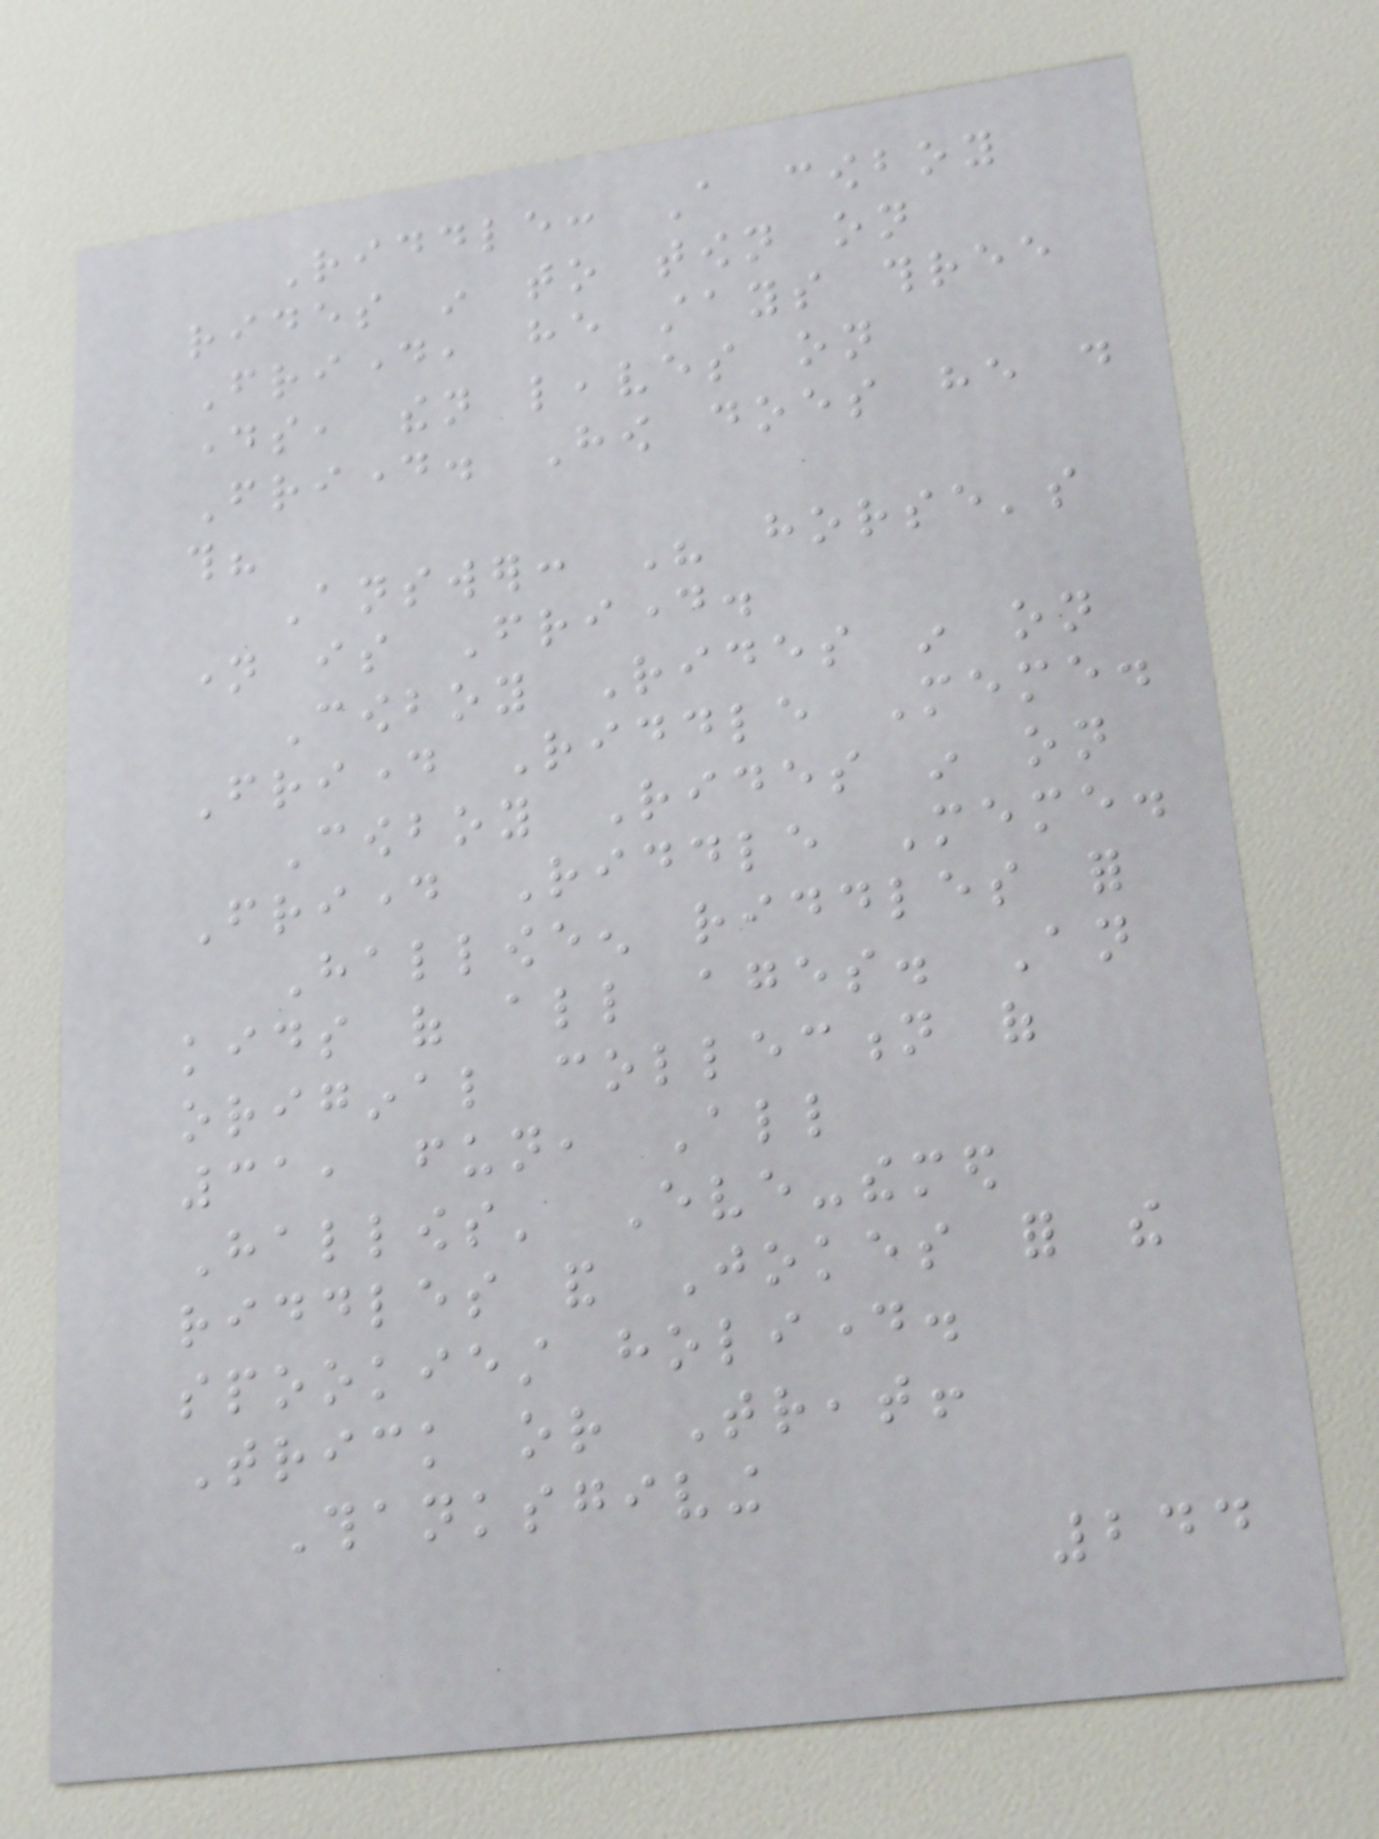Riddle: A cowboy
rides in to town on
Friday, he stays three
days, then leaves on
Friday. How does he do
this?
Answer: His horse's
name is Friday.
Cowboy Rides in on
Friday Riddle Meme.
Cowboy Rides in on
Friday Riddle Meme.
Halloween riddles for
kids of all ages. An
original collection of
31, fun, All
Hallows' Eve-themed
riddles and Jokes for the
spookiest holiday.
Trick or Treat!
Thanksgiving
244
